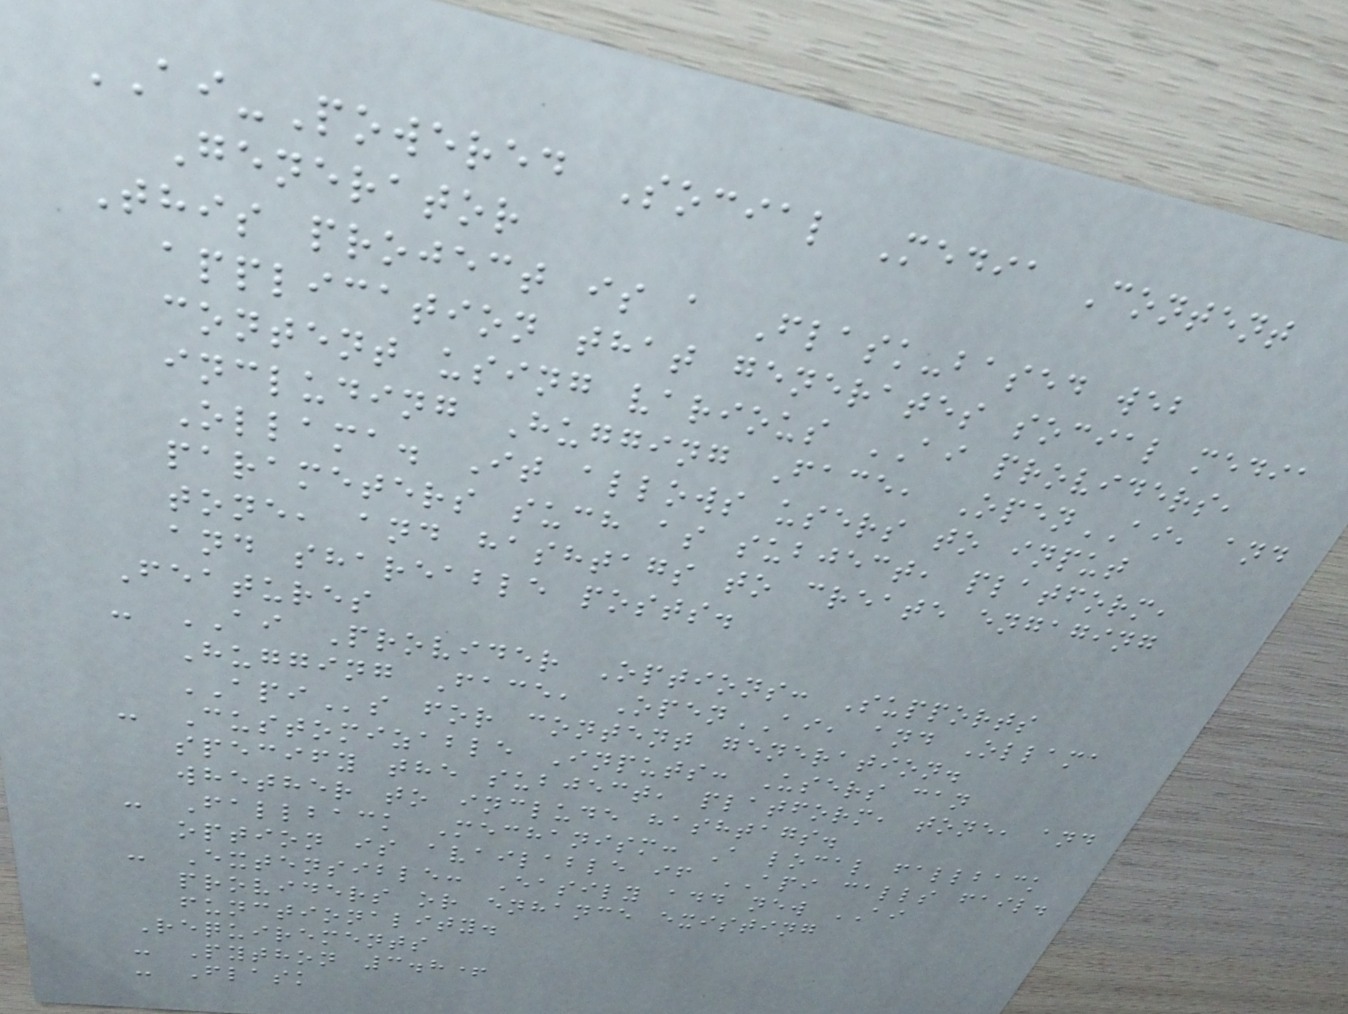AI-Powered Social Media Content
Generator
This project is a Flask-based web
application that generates social media
content using various AI providers,
including Hugging Face, OpenAI, and
Ollama. It allows users to input
parameters such as subject, platform,
tone, and hashtags to create engaging
and shareable posts.
Features
- AI Provider Options: Supports
Hugging Face, OpenAI, and Ollama
APIs for content generation.
- Customizable Inputs: Users can
specify the subject, platform, tone, and
whether to include hashtags.
- Fallback Mechanism: A local fallback
option is available if API calls fail.
- Extensible: Easily add new AI
providers or enhance existing
functionality.
Requirements
- Python 3.8+
- Flask
